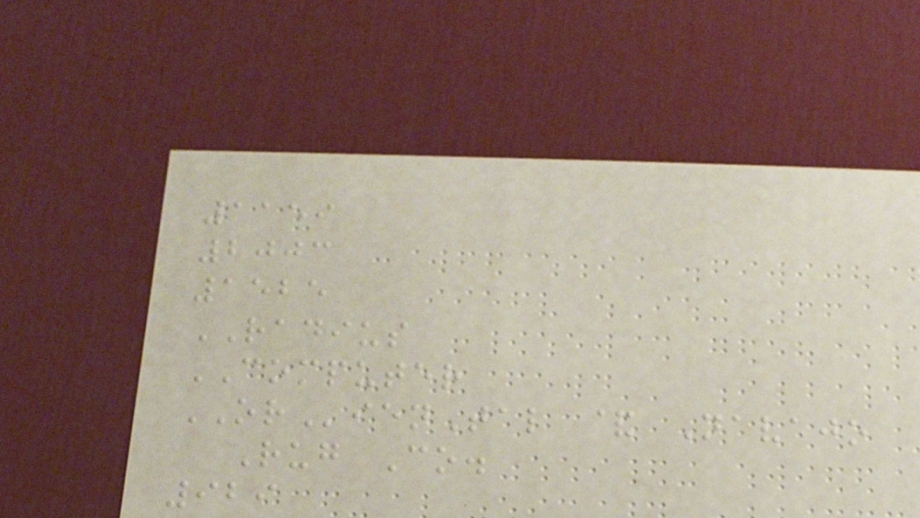1159
2003
1525
RADIUS
COMPUTER
ORienTal & Navajo
Rug Co.
929
